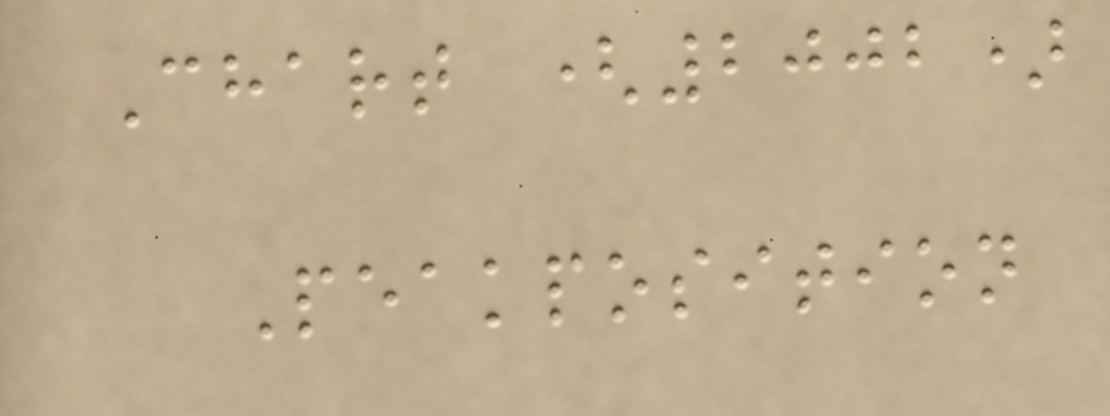Chart (2002)
Peakposition
